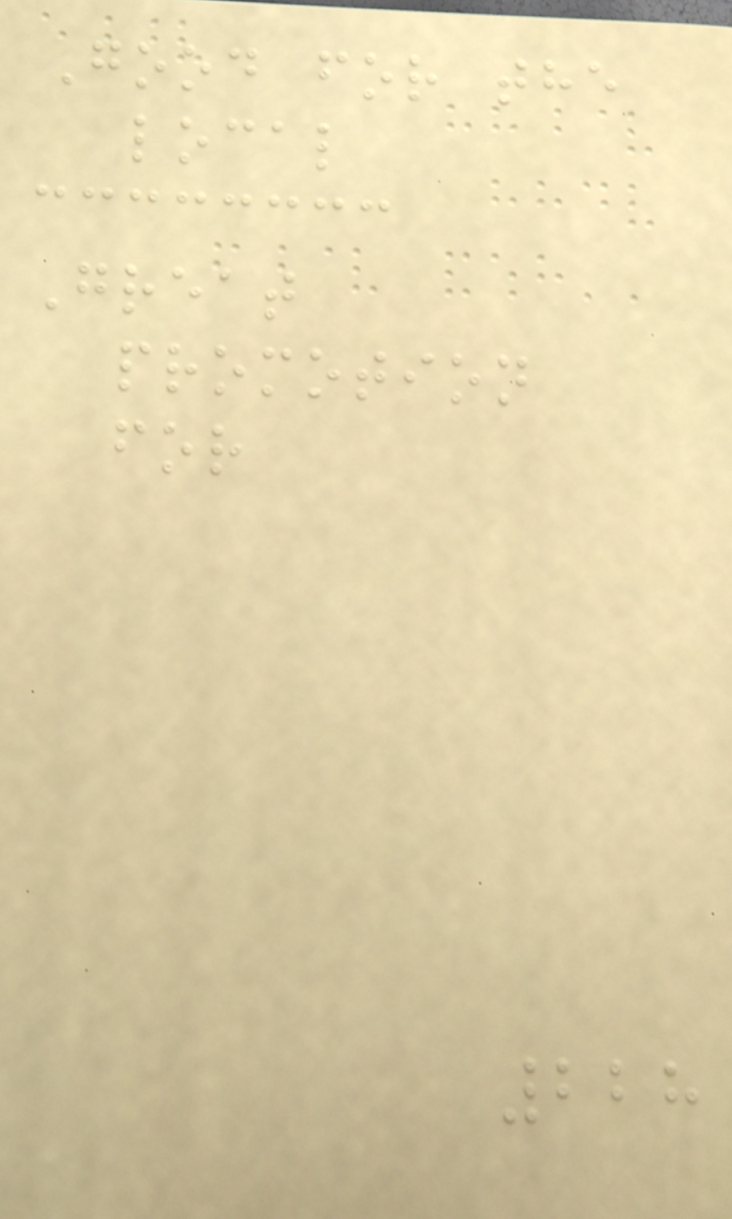Good for the
local
Great
promotion
for
228
